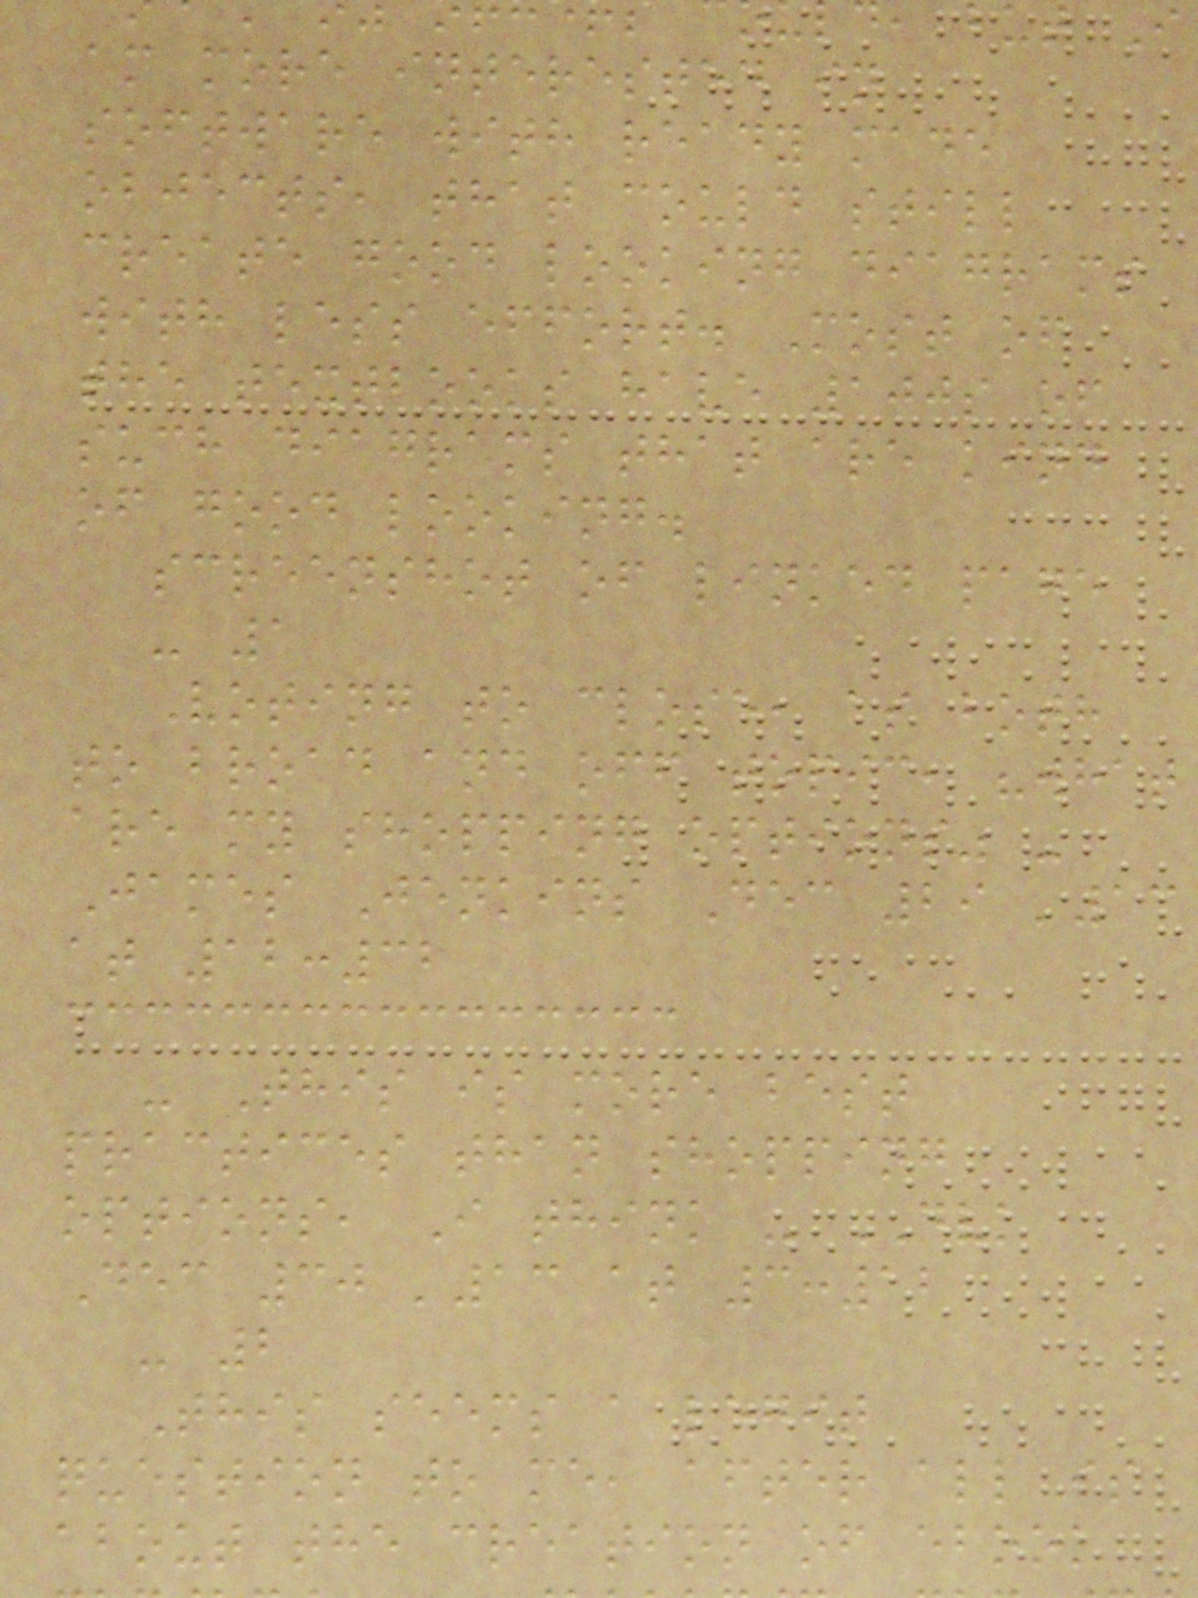am more interested in
software with ready made
objects, that could still
create good looking diagrams
with less effort. Most of
the textbooks have 100s of
such diagrams that are kind
of good looking.
screenshot of linked page
- 1
Voting to close, as both
to broad and off topic, "what
are my shopping options" -
James Jenkins Dec 29 '13
at 12:32
- This is more best
practices than shopping
options, I think - DVK
Dec 30 '13 at 3:12
- 2
This seems a legit
question to me, after all is
about the creation of ebook
